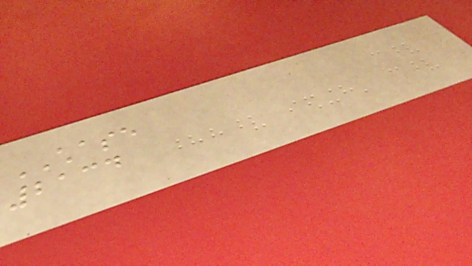CHASE
2134
